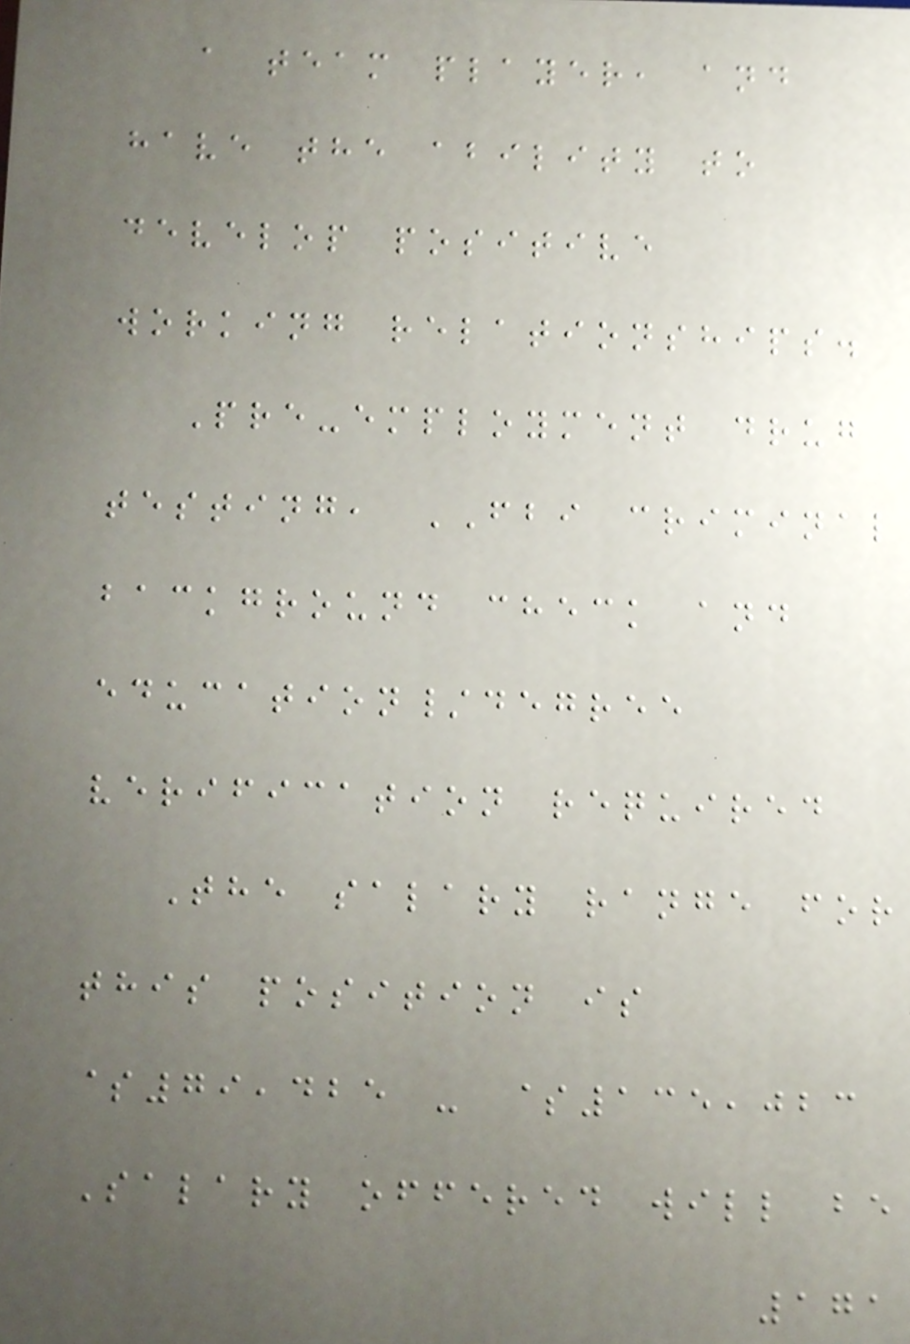a team player, and
have the ability to
develop positive
working relationships.
Pre-employment drug
testing, FBI criminal
background check and
education/degree
verification required
The salary range for
this position is
$79,425 - $135,023
Salary offered will be
171
